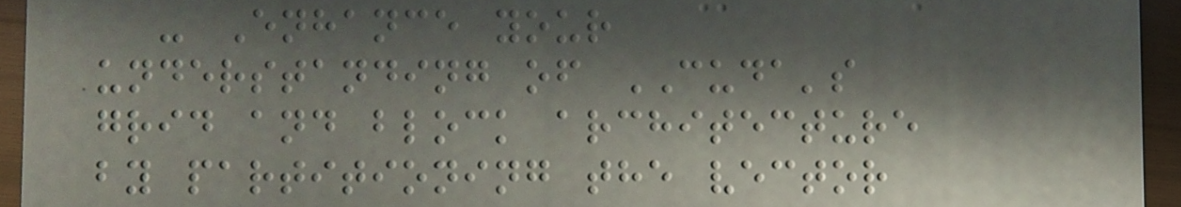- Enhance your
understanding of CUDA's
grid and block architecture
by partitioning the vector
